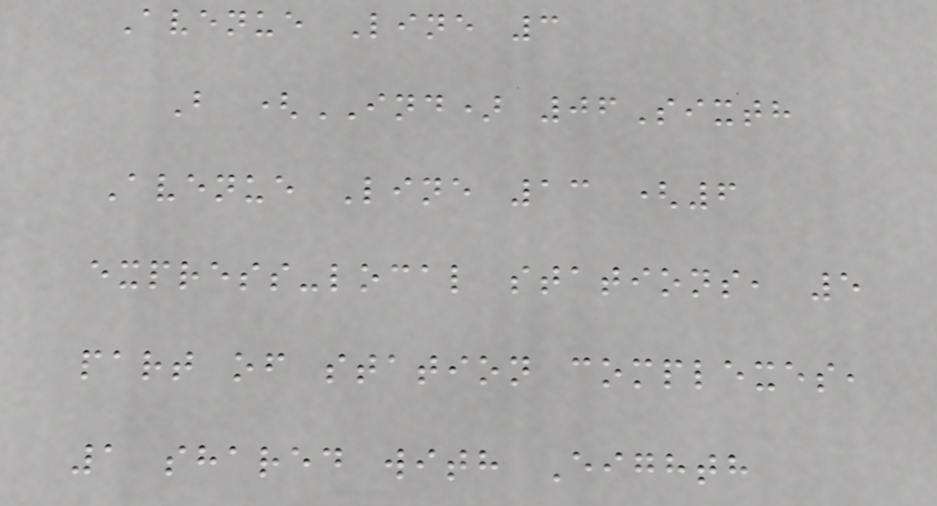Avenue Line 3
B (IND) 06Sixth
Avenue Line 13 (6
express-local stations, 5
part of station complexes,
1 shared with Eighth
